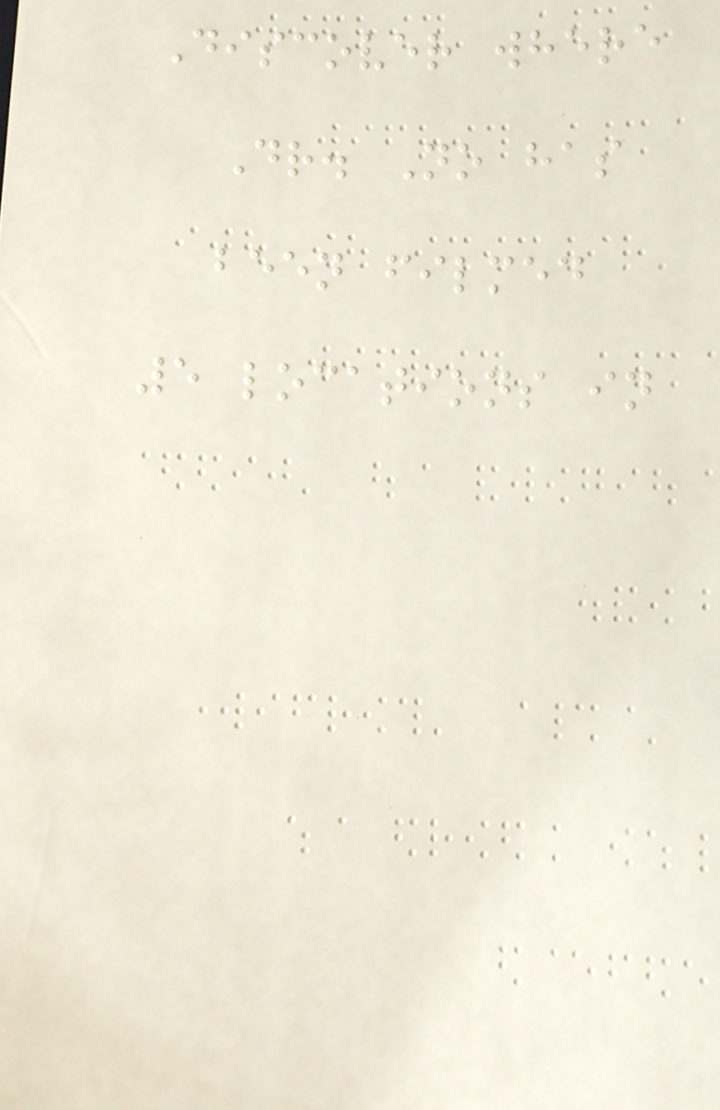Discover where
Dr. No has
been filmed
5 locations in
